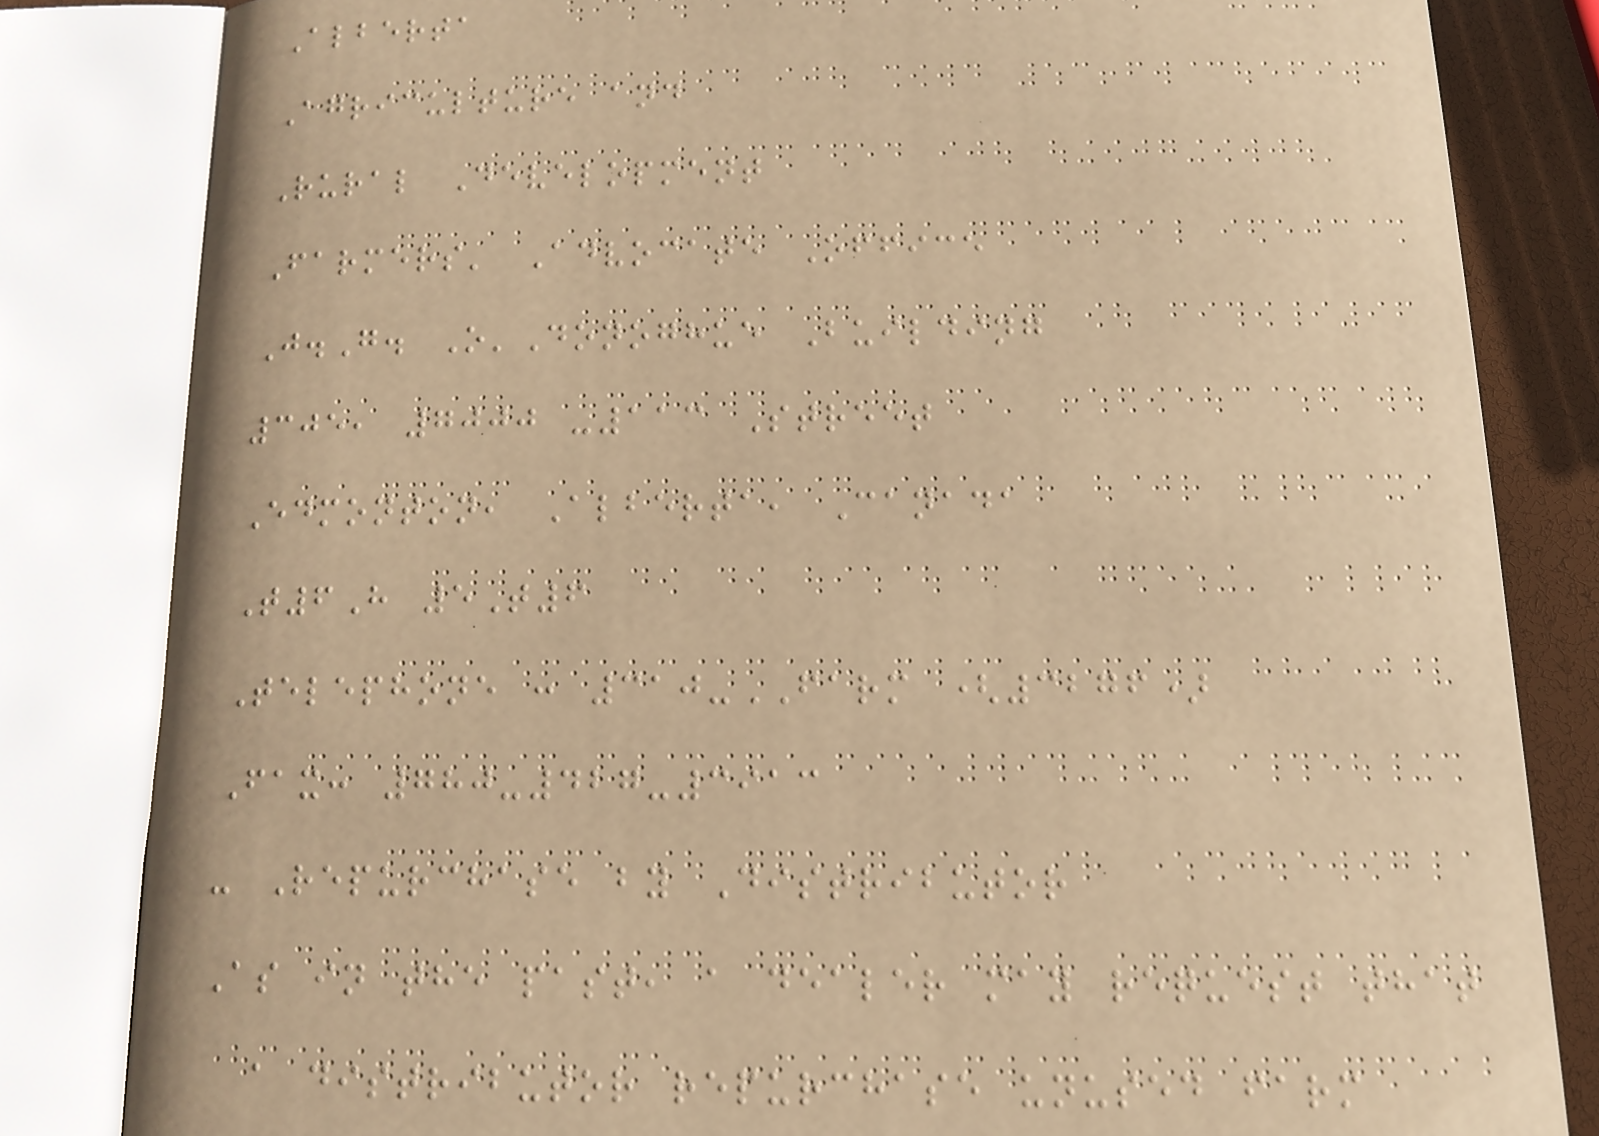Alberta
Agriculture and
Rural Development
Farmers' Advocate Office
J.G. O'Donoghue Building
305, 7000 -113 Street
Edmonton, Alberta, Canada
T6H 5T6
Telephone : 310-FARM (3276)
Fax: 780-427-3913
- Repurchase by Distributor
As in the past, a dealer may request that
a distributor repurchase unused farm
